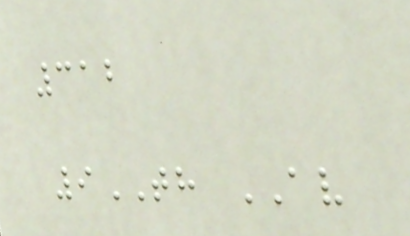312
9TH AV
